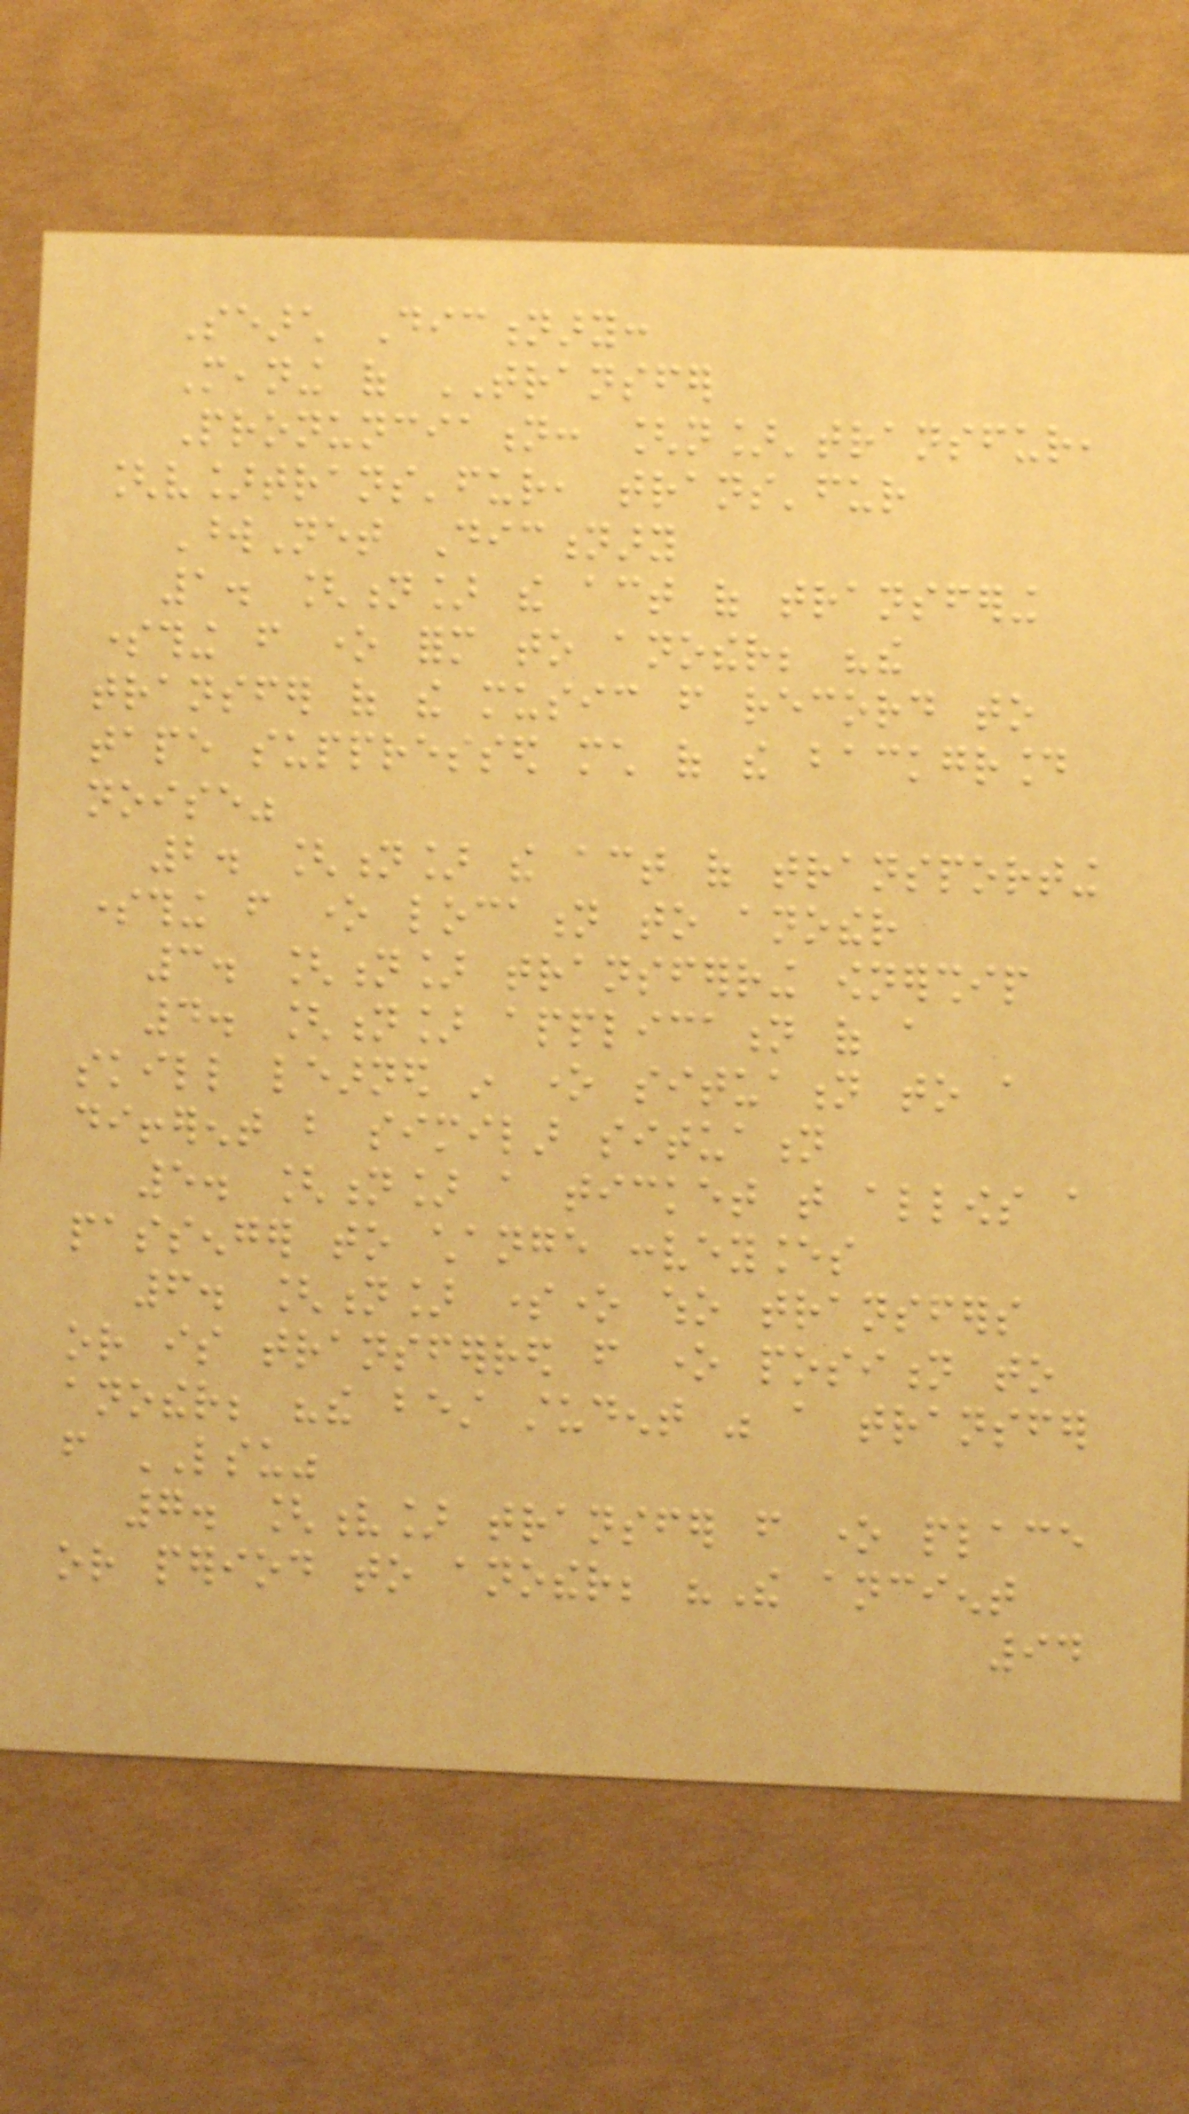Search Dictionary:
Meaning of TRANSFER
Pronunciation: [n]'transfur,
[v]trans'fur, trans'fur
WordNet Dictionary
1. [n] the act of transfering
something from one form to another; "the
transfer of the music from record to
tape suppressed much of the background
noise"
2. [n] the act of transporting
something from one location to another
3. [n] transferring ownership
4. [n] application of a
skill learned in one situation to a
different but similar situation
5. [n] a ticket that allows a
passenger to change conveyances
6. [n] someone who transfers
or is transferred from one position to
another; "the best student was a transfer
from LSU"
7. [v] transfer from one place
or period to another; "The ancient
94
